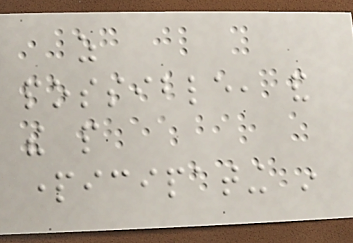as
possible, and
the people
participating in
